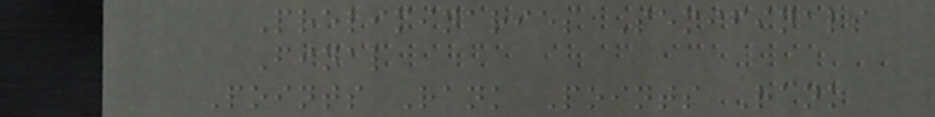Preliminaries Semifinals
Final
Points Rank Points Rank
